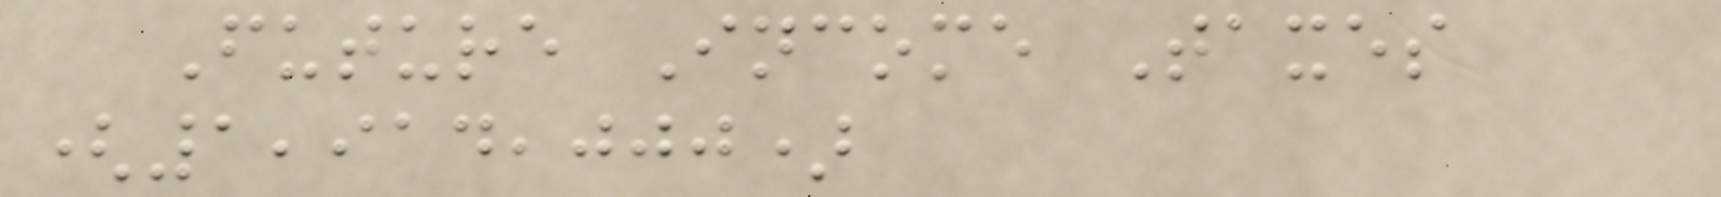Future Income Taxes
(1,914,000)
